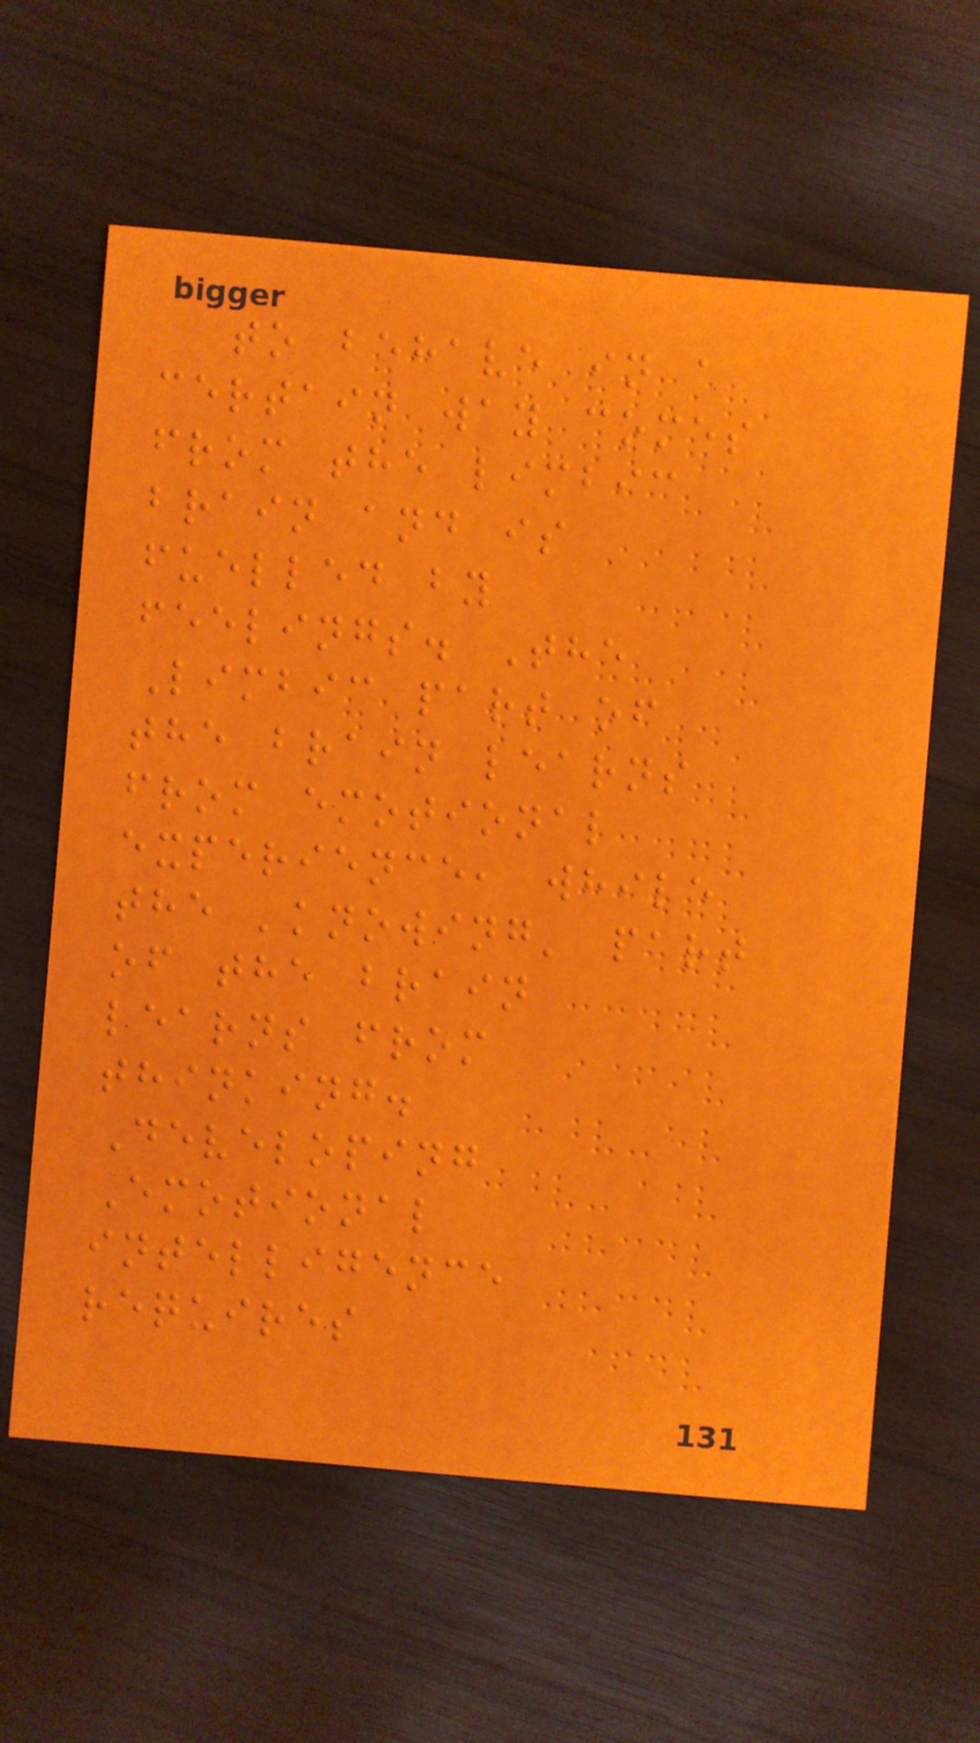to behave in a
certain way comes
from the limbic
brain and is
fuelled by
feelings. The
Limbic part of
the brain learns
from emotional
experience, while
the 'knowing' part
of the brain
learns from
thinking.
Developing
Emotional
intelligence
requires
